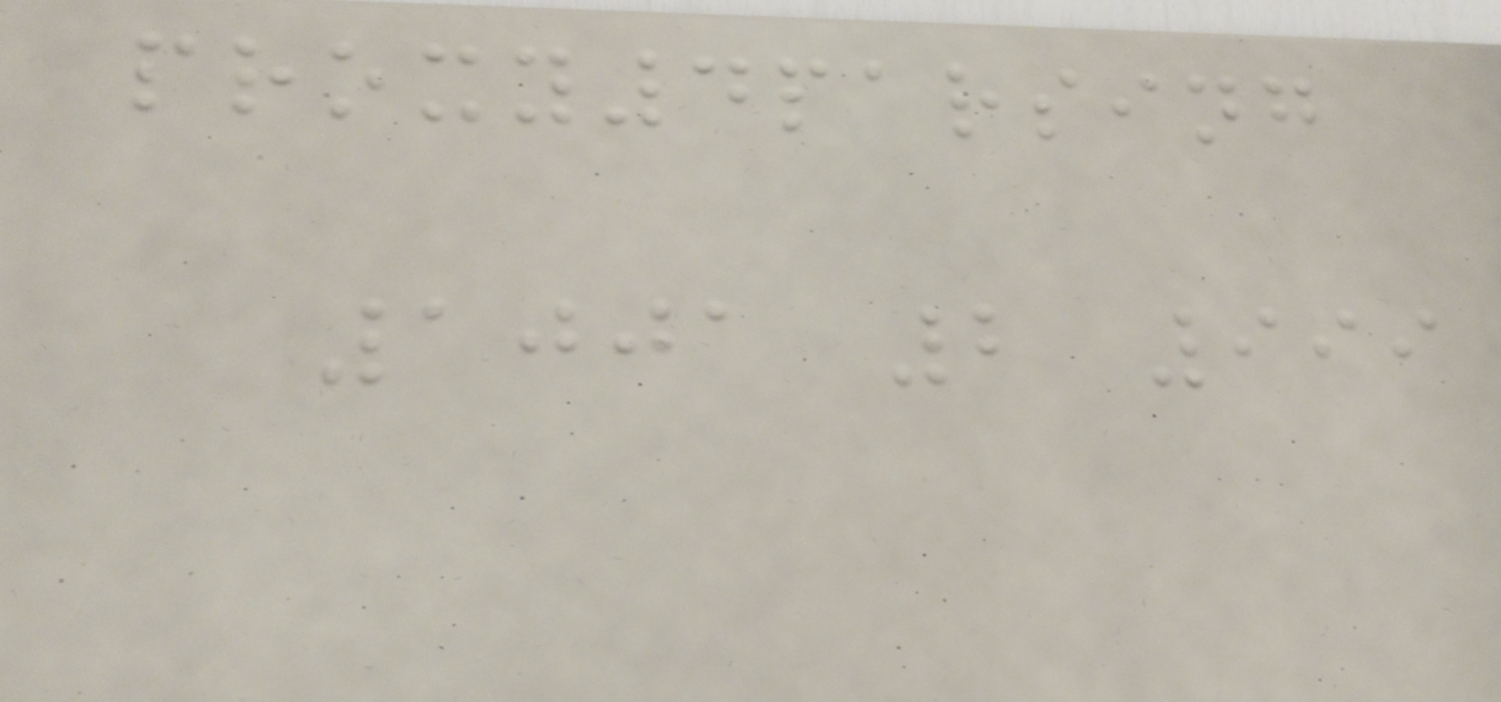proxy4parsing
1001 2 999
